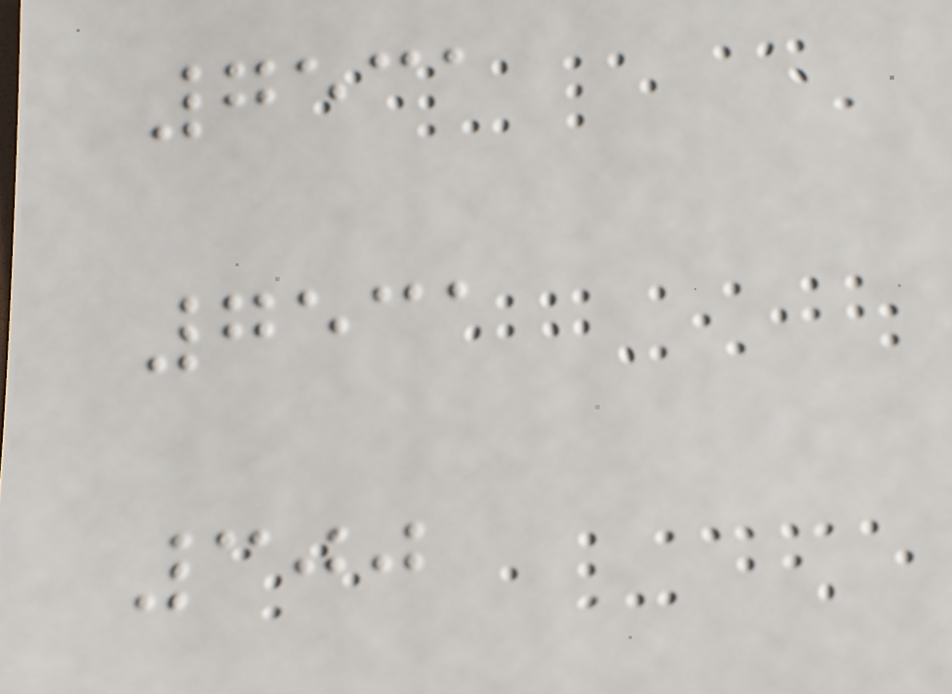7531
7531
300
